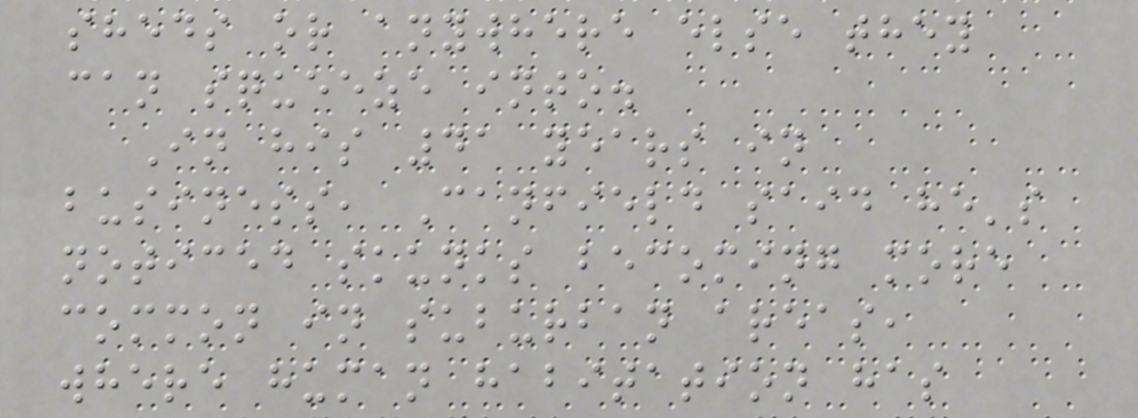sheds or anywhere else they
can squeeze into.
In his 41 years in
business, Canfield said he's
noticed skunks becoming more
common in suburban areas,
where human habitation has
